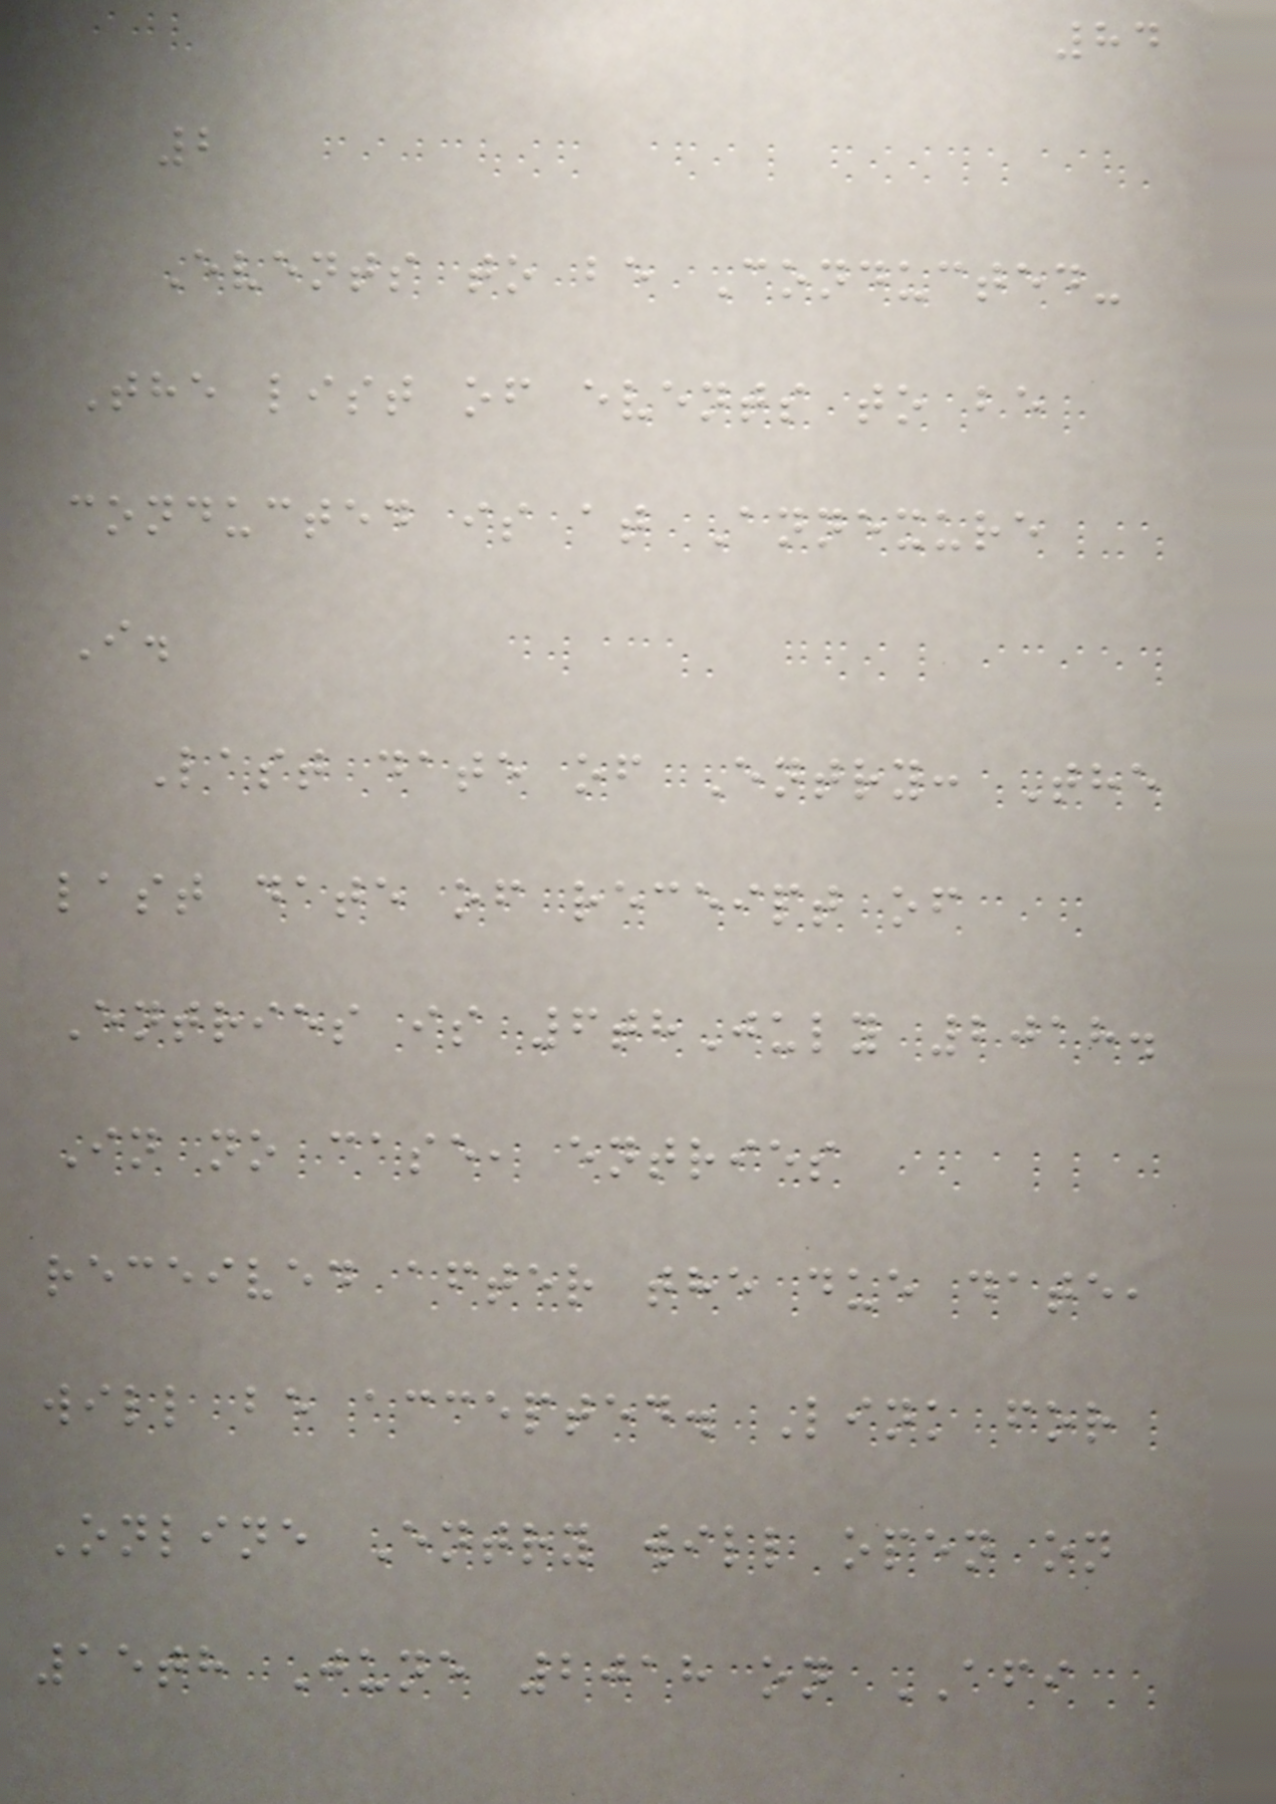84
2
Events to be Conducted-
The list of events to be
conducted is at Annexure
I.
Last date of Entry: The
last date of receipt of
Entries is 6thJuly 2018.
In no case, entries
received after the due date,
will be accepted. Link for
Online Entry will open on
15th June 2018 on AFI
